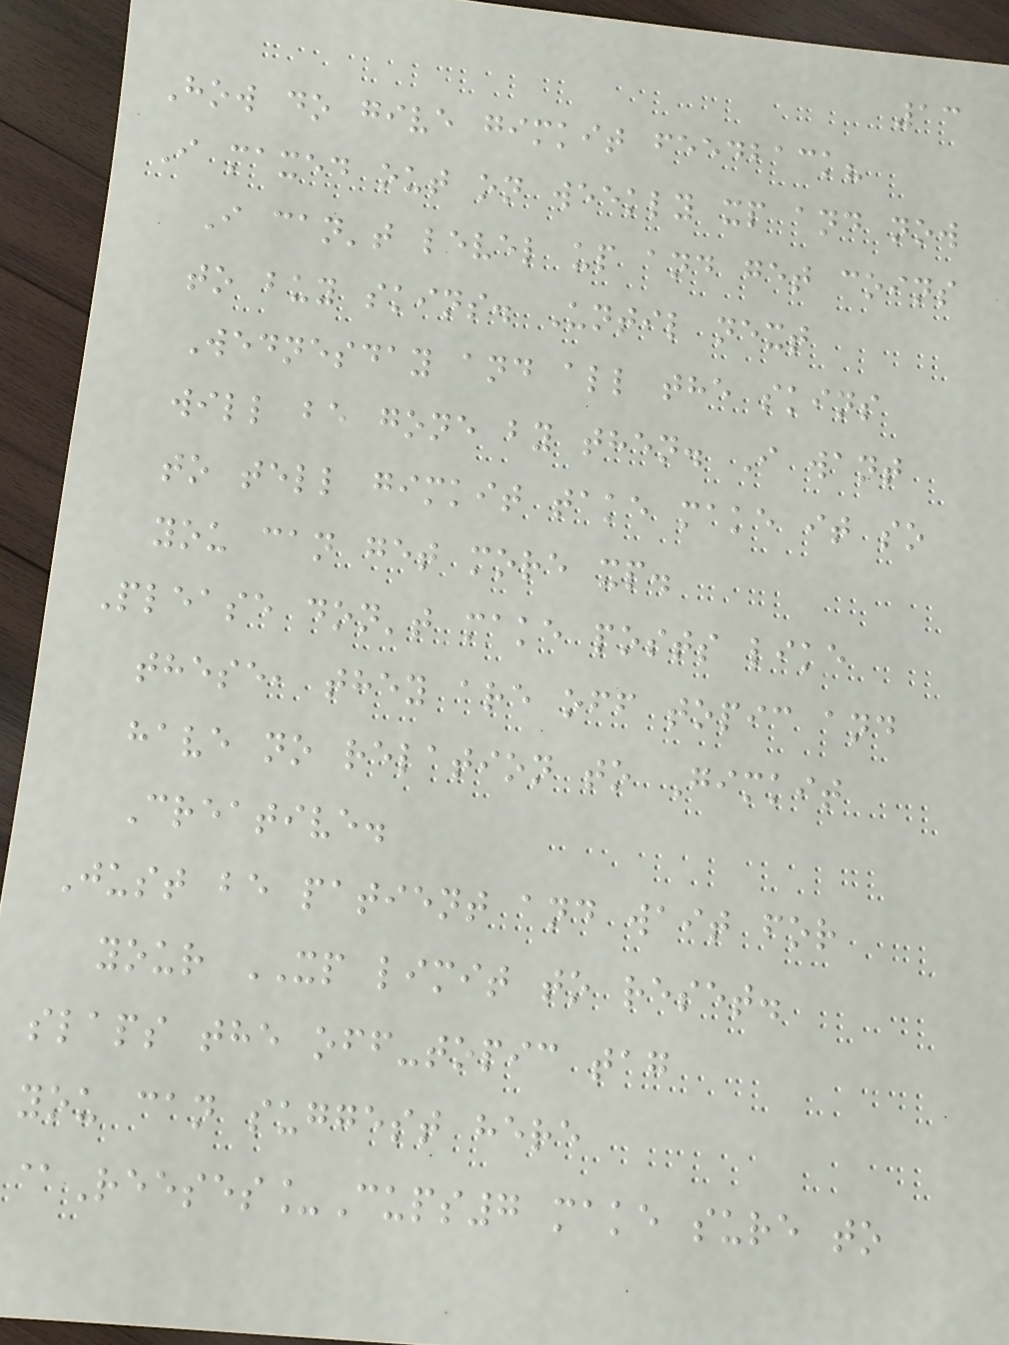13
How do give gimkit feedback?
I maxed out on weekly xp and now
I can't level up and get coins
to buy skins. Until next
Wednesday and all the skins
will be gone by then. I want
to tell gimkit take make it so
you can get more xp.
Please don't make posts like
these, they are off topic and
have no relation to Gimkit
Creative.
Just be patient and wait for
your XP limit to reset.
slaps the off-topic tag
you can suggest here
@Reeses_Cups7 make sure to
